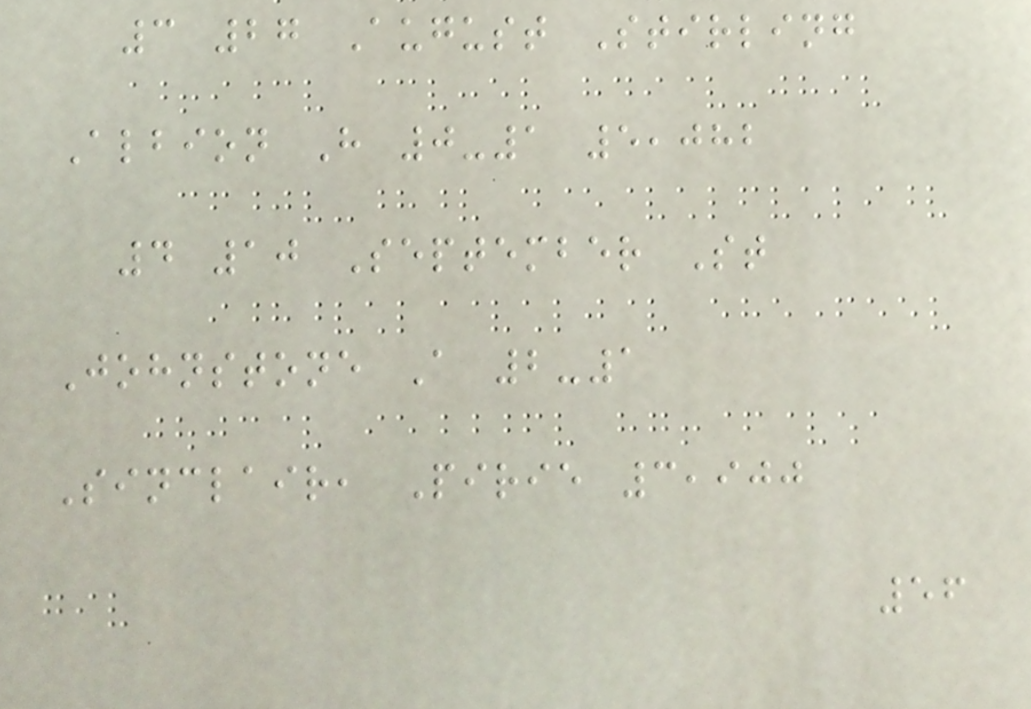3 27 August Stirling
Albion H 0-1 5,082
4 10 September St
Johnstone A 2-1
Sinclair, Pirie 3,900
56
